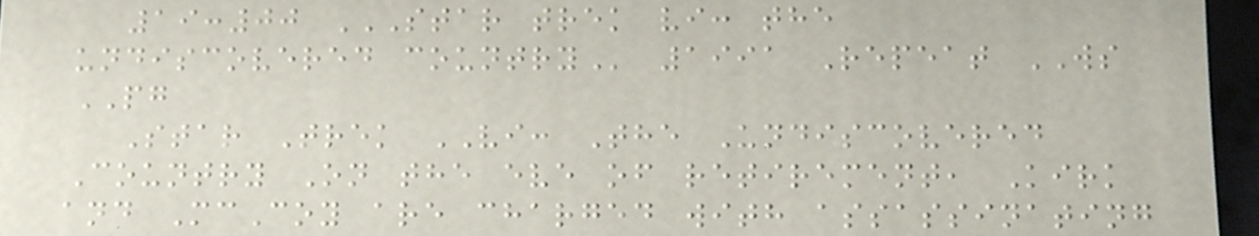19:00 STAR TREK VI: THE
UNDISCOVERED COUNTRY 1991 Repeat WS
PG
Star Trek VI: The Undiscovered
Country On the eve of retirement, Kirk
and McCoy are charged with assassinating
